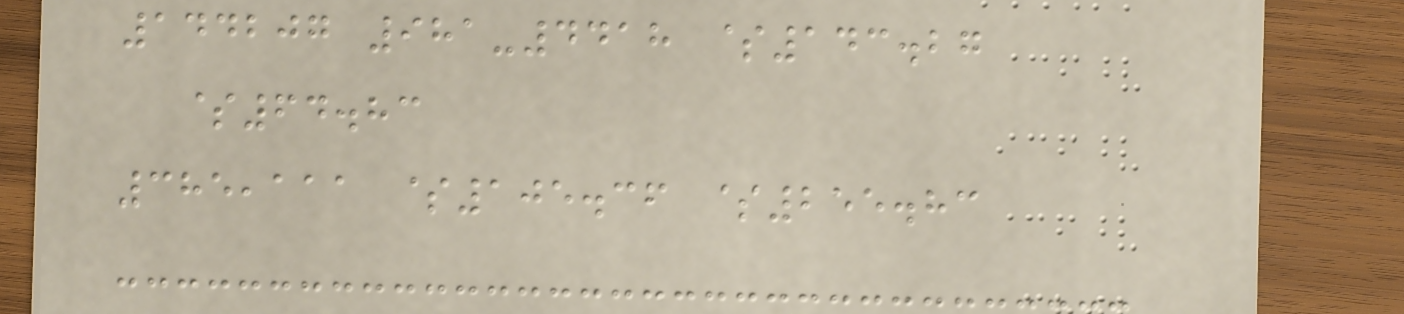144207 981-4418 $143.27
$64.83
385,111 $105.36 $255.83
